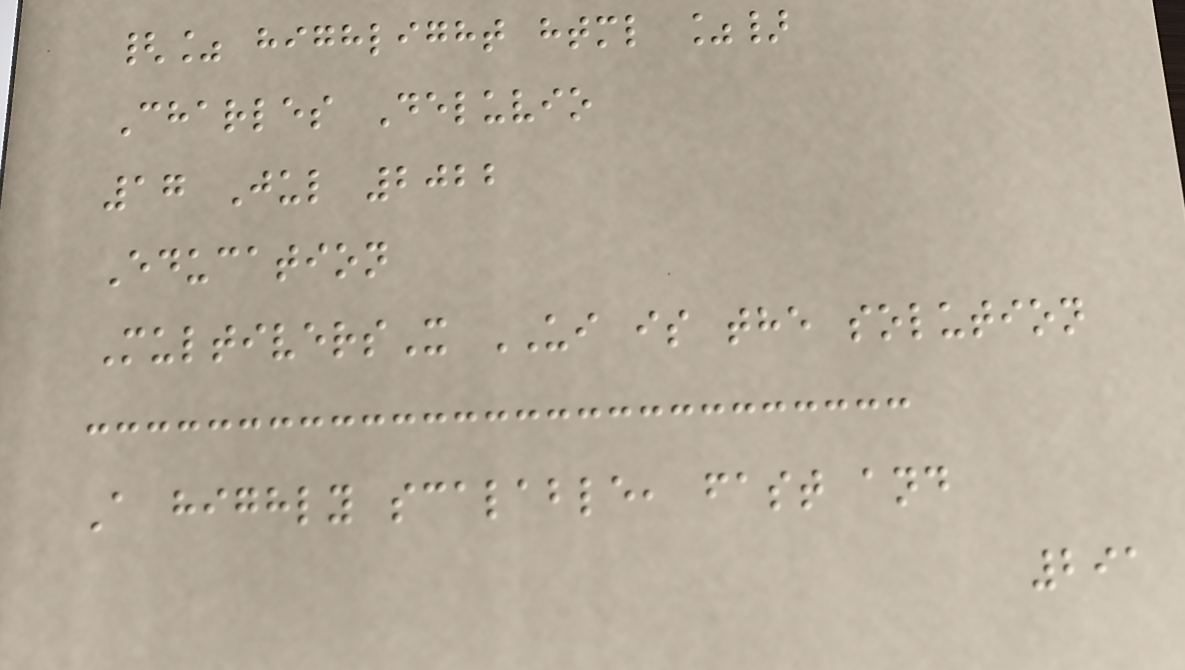{% highlight html %}
Charles Deluvio
17 Jul 2022
Education
MultiversX UI is the solution
A highly scalable, fast and
291
